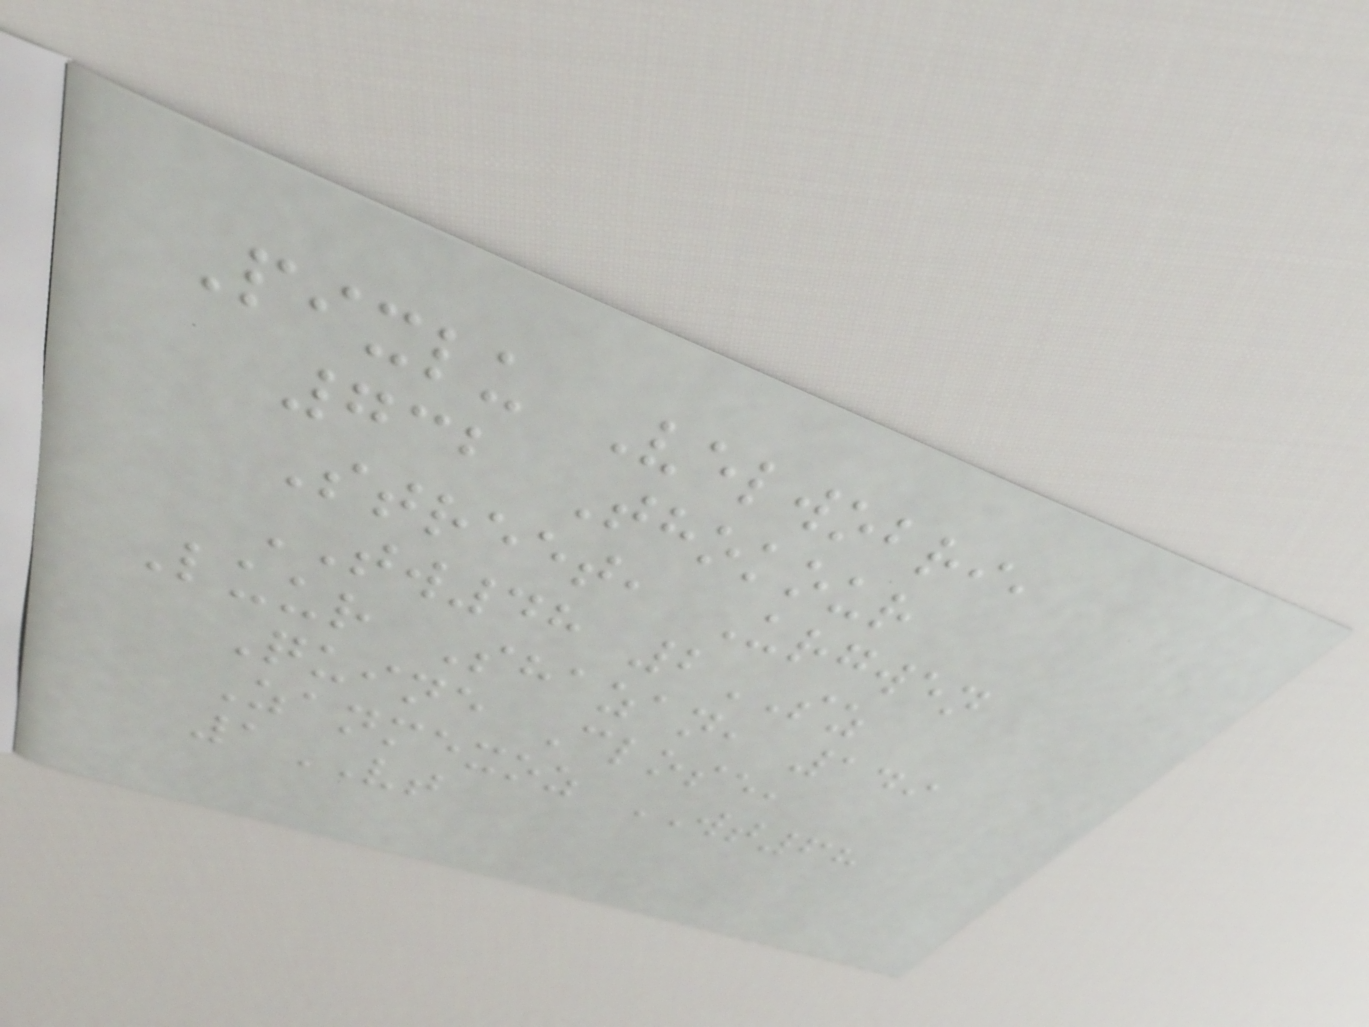Pixlu Velwobri,
732 Thokour
Street, Urgwen
TW48 2SZ
Luur Shazan, 149
Quine Close,
Zanmexoz WT68
1VT
